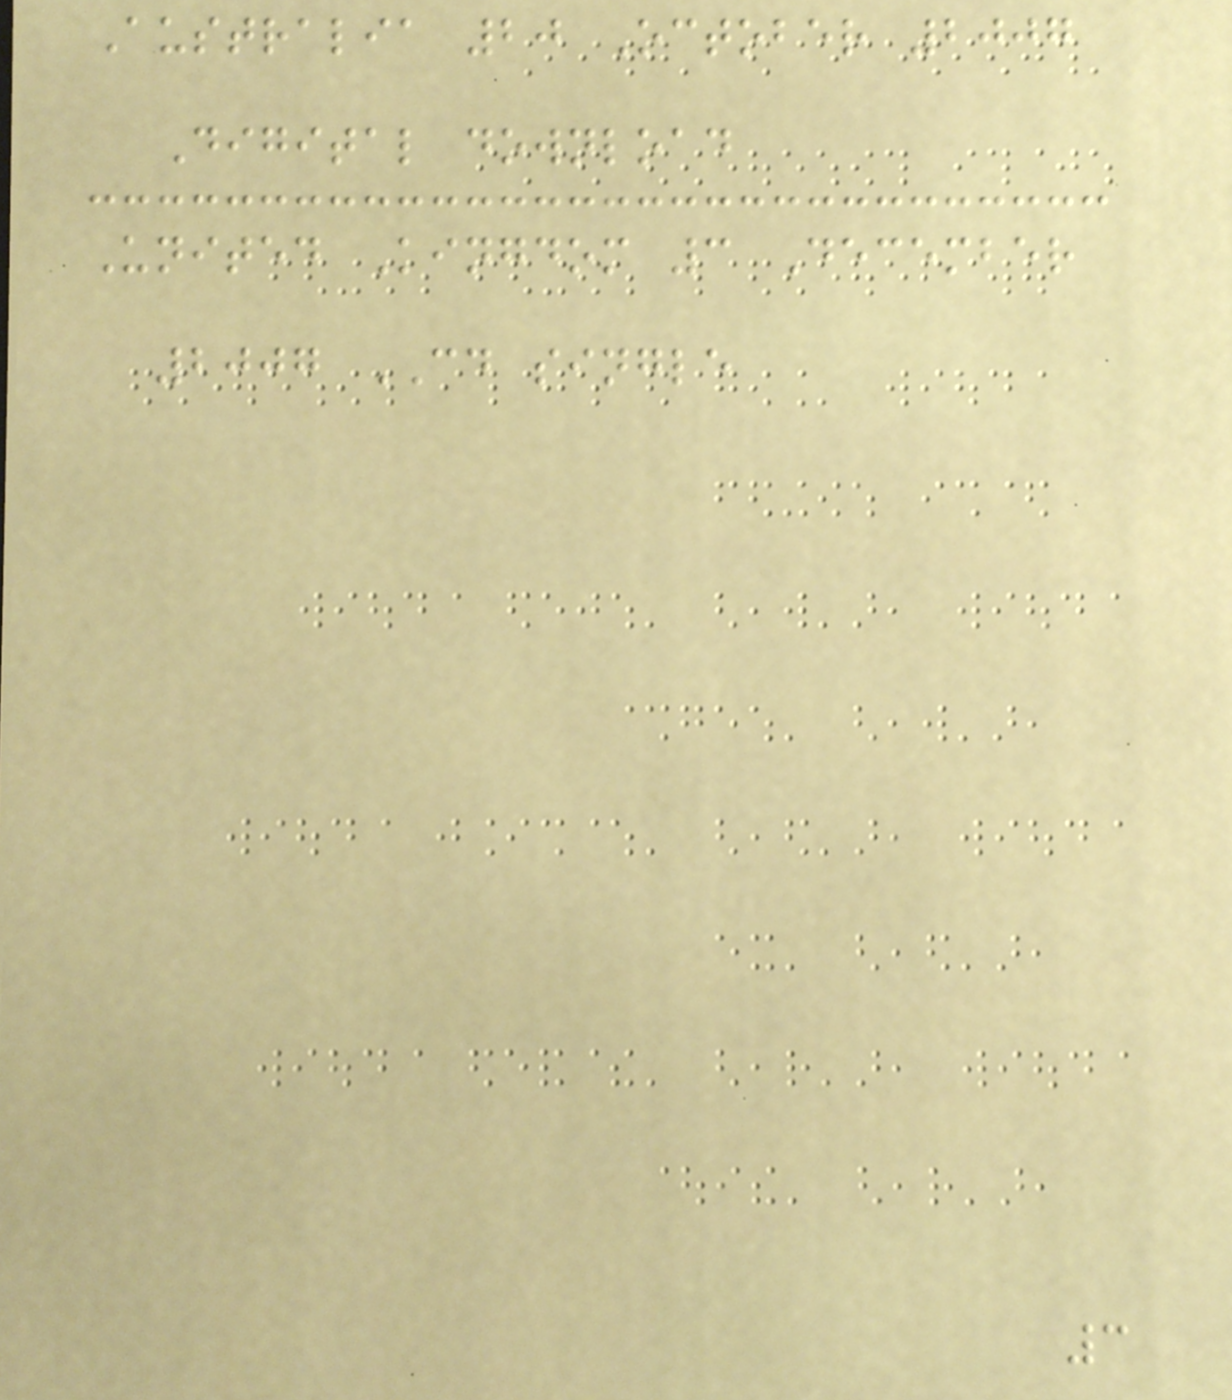Australia 20 October 2007
Digital download
United Kingdom 3 December
2007 CD single
3
